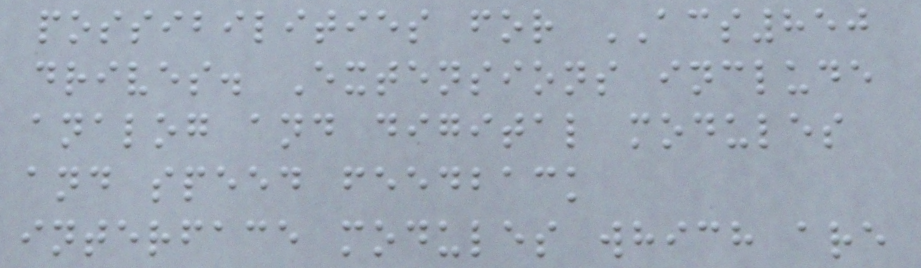possibilities for ACS850
drives. Extensions include
analog and digital modules
and speed feedback
interface modules which are
